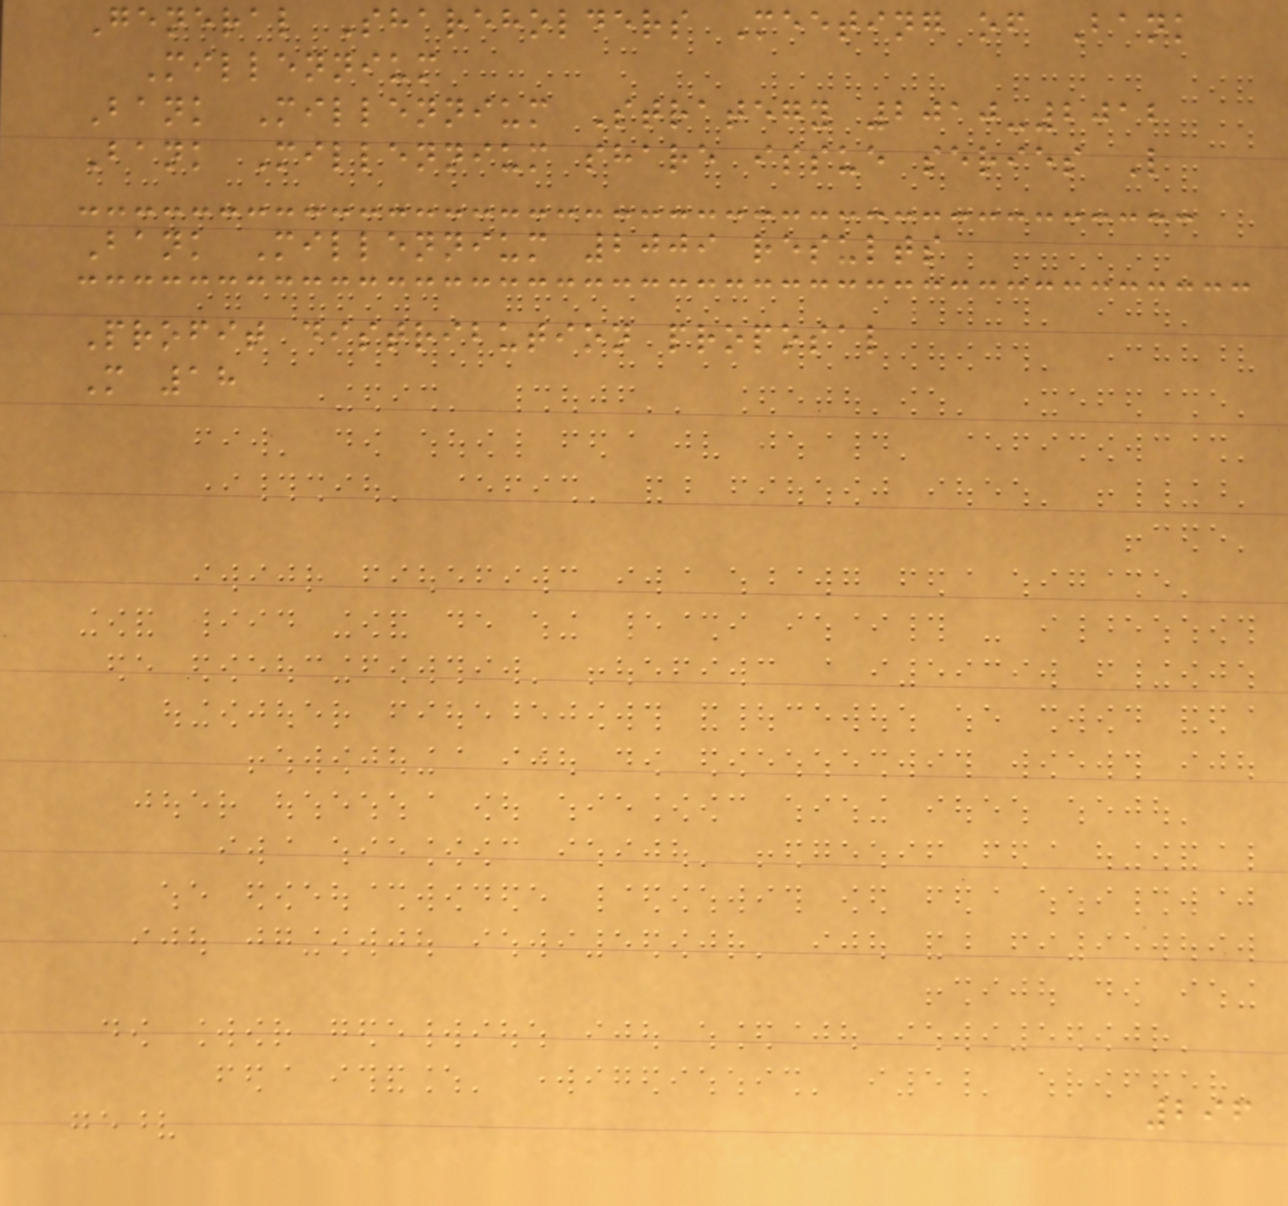General Shareholders Meeting of Bank
Millennium
Bank Millennium Strategy 2010-2012
Bank Millennium share issue series L
Bank Millennium 2009 results
Profit distribution proposal
M 18
296
